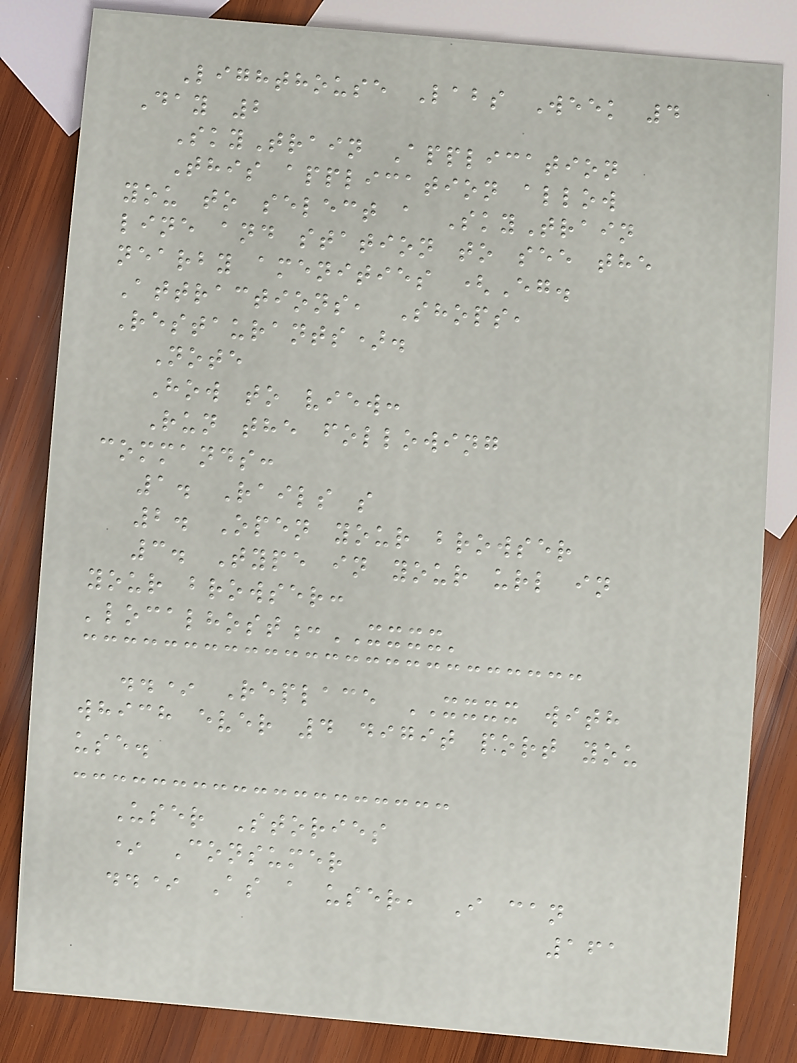Lighthouse Labs Week 4
Day 2
SkyTrain Application
This application allow
you to select a SkyTrain
line and station to see the
nearby amenities (Eg.
Attractions, Shops,
Restaurants).
Note
How to view:
Run the following
commands:
1. Rails s
2. Open your browser
3. Type in your url in
your browser:
'localhost:XXXX'
..* Replace XXXX with
which ever 4 digit port you
use.
User Stories
* Consumer
..* As a user, I can
161
